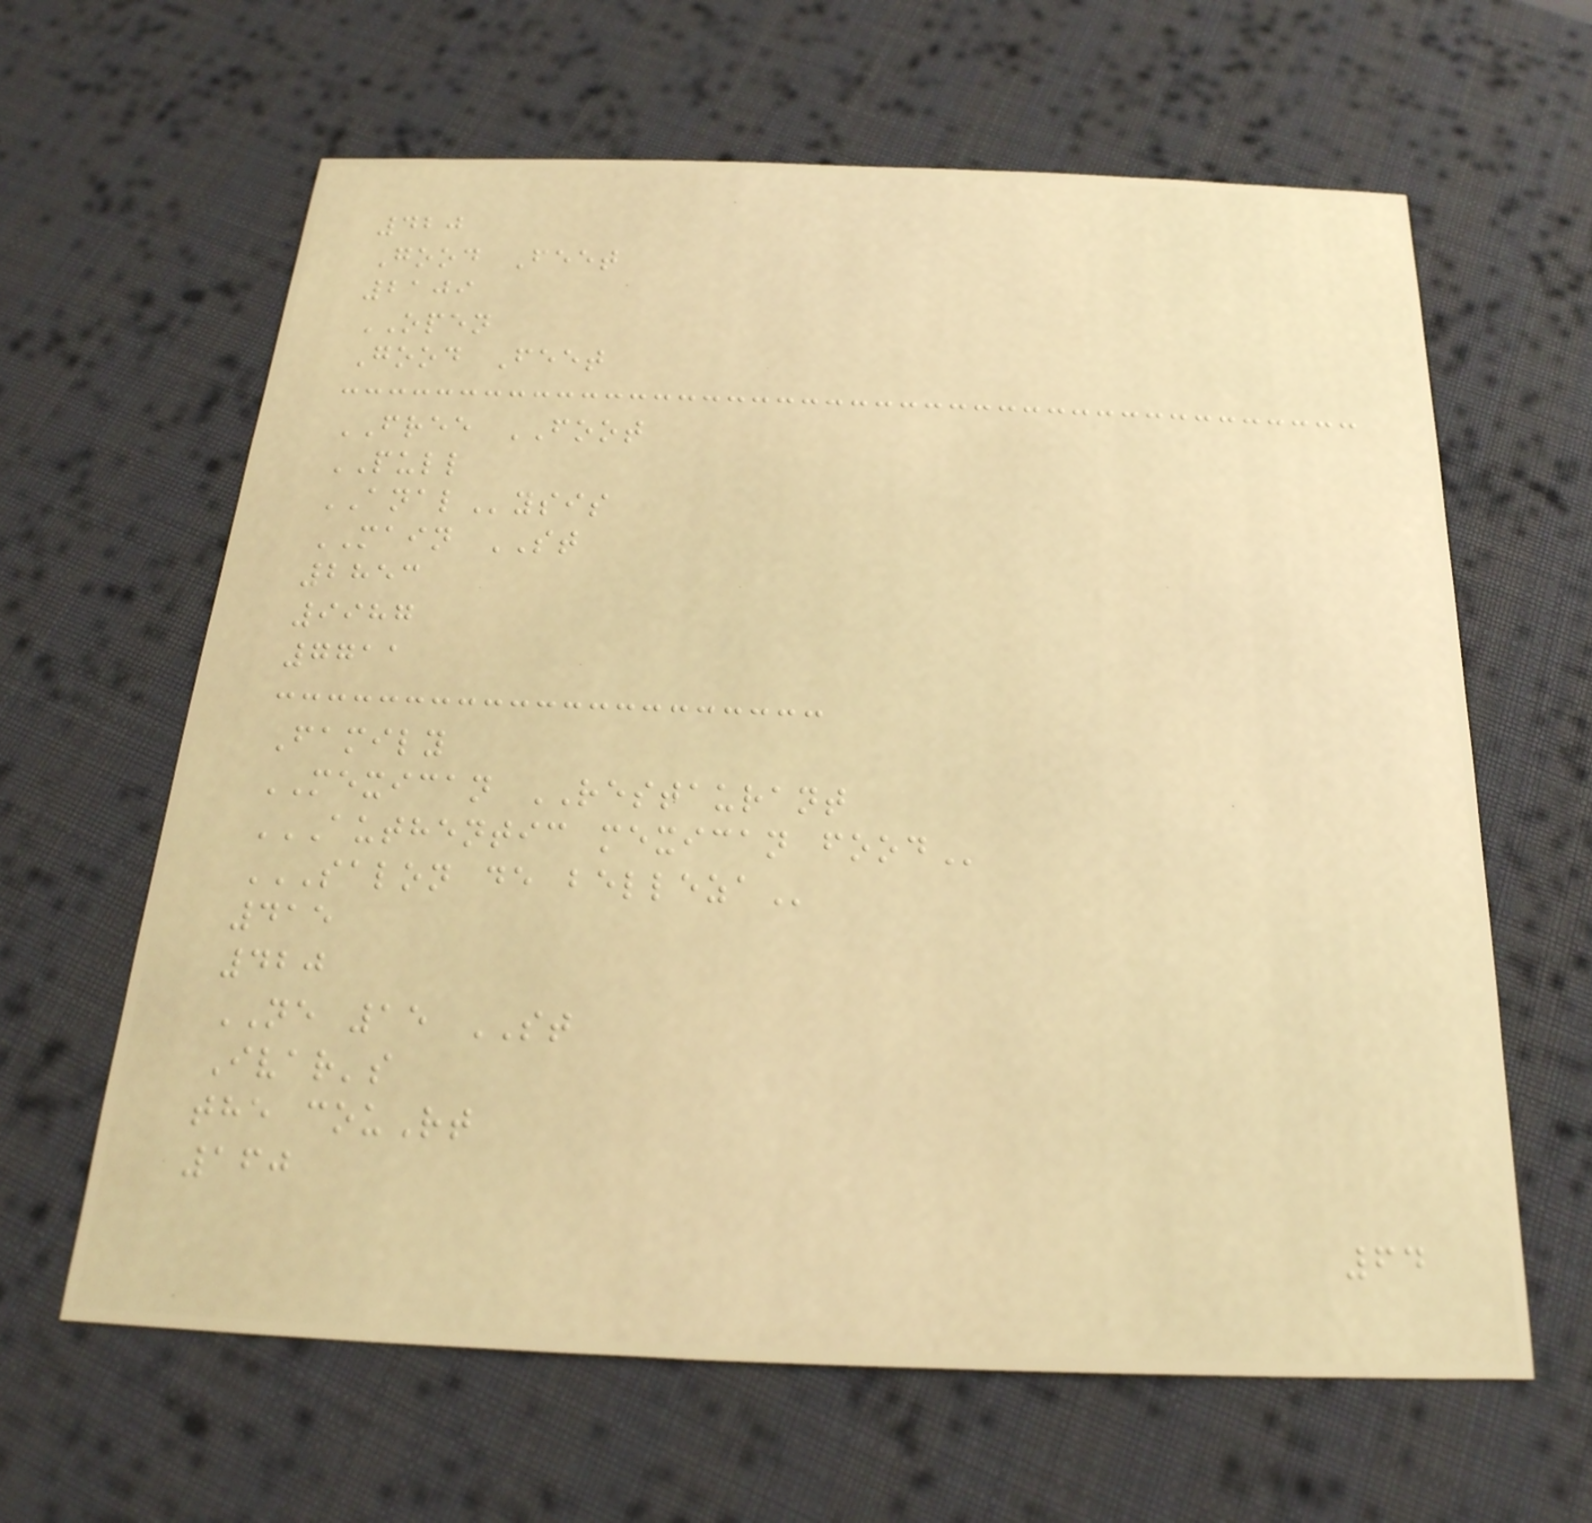420
Good Feet
2109
OPEN
Good Feet
FREE FOOT
PULL
ANALysis
MAIN ST
2853
9987
7711
Family
MEXICAN RESTAURANT
AUTHENTIC MEXICAN FOOD
SALON DE BELLEZA
415
420
NE 15 ST
Ivar's
the couRt
160
64
